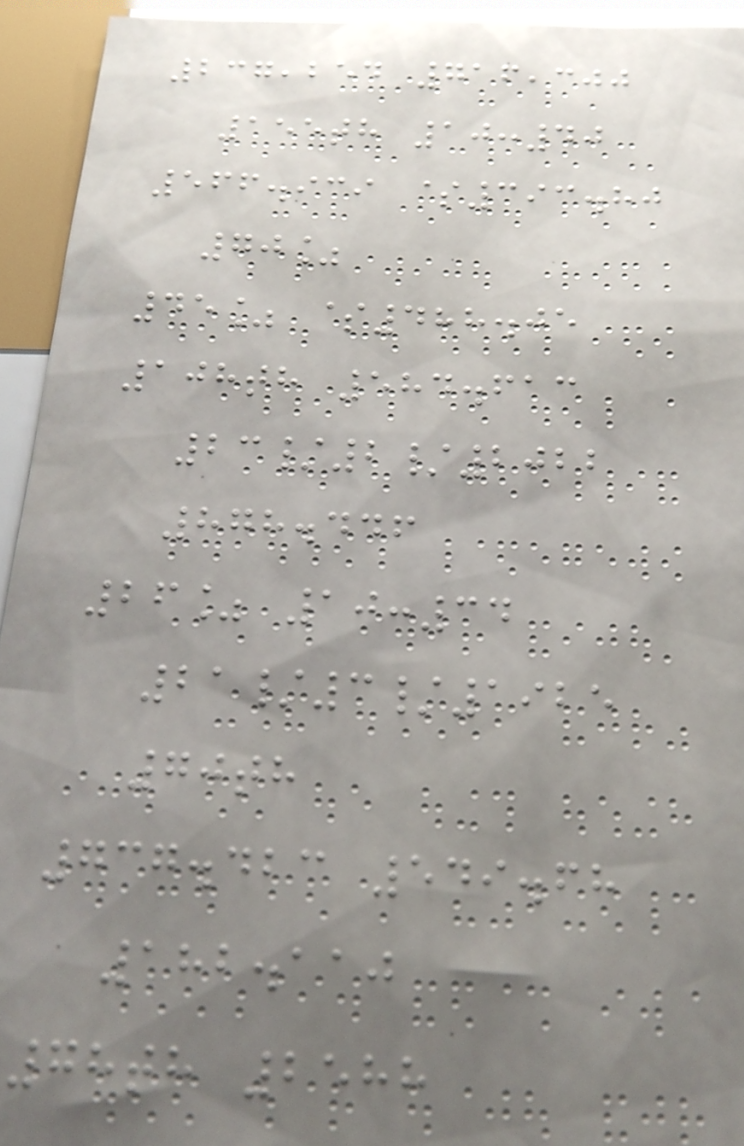237,254 716,300
155th 10:40
566.939 $393.80
70%
45% $488.05
108th 584.613
23/2/2022
878.446
26% 10:34
21/3/1925
70th
737.423 549.68
182.110
78th 2588
